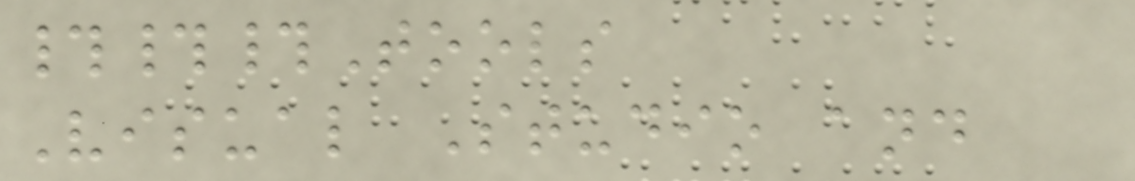###Tools
Visual Studio and
